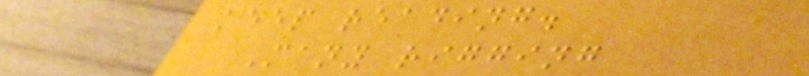keep reading.
Many rigging
